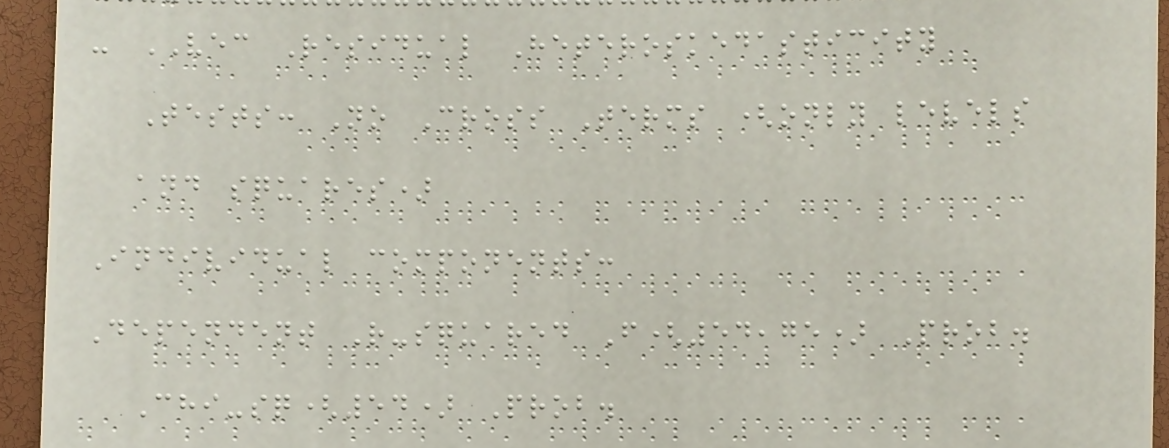- VEC Residual Heteroskedasticity
Tests: No Cross Terms (only levels
and squares)
Individual components:
Dependent R-squared F(54,75) Prob.
Chi-sq(54) Prob.
